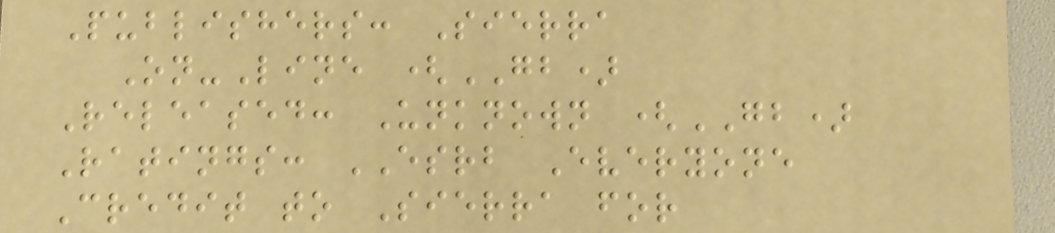Publishers: Sierra
On-Line (GB)
Released: Unknown (GB)
Ratings: ESRB Everyone
Credit to Sierra for
